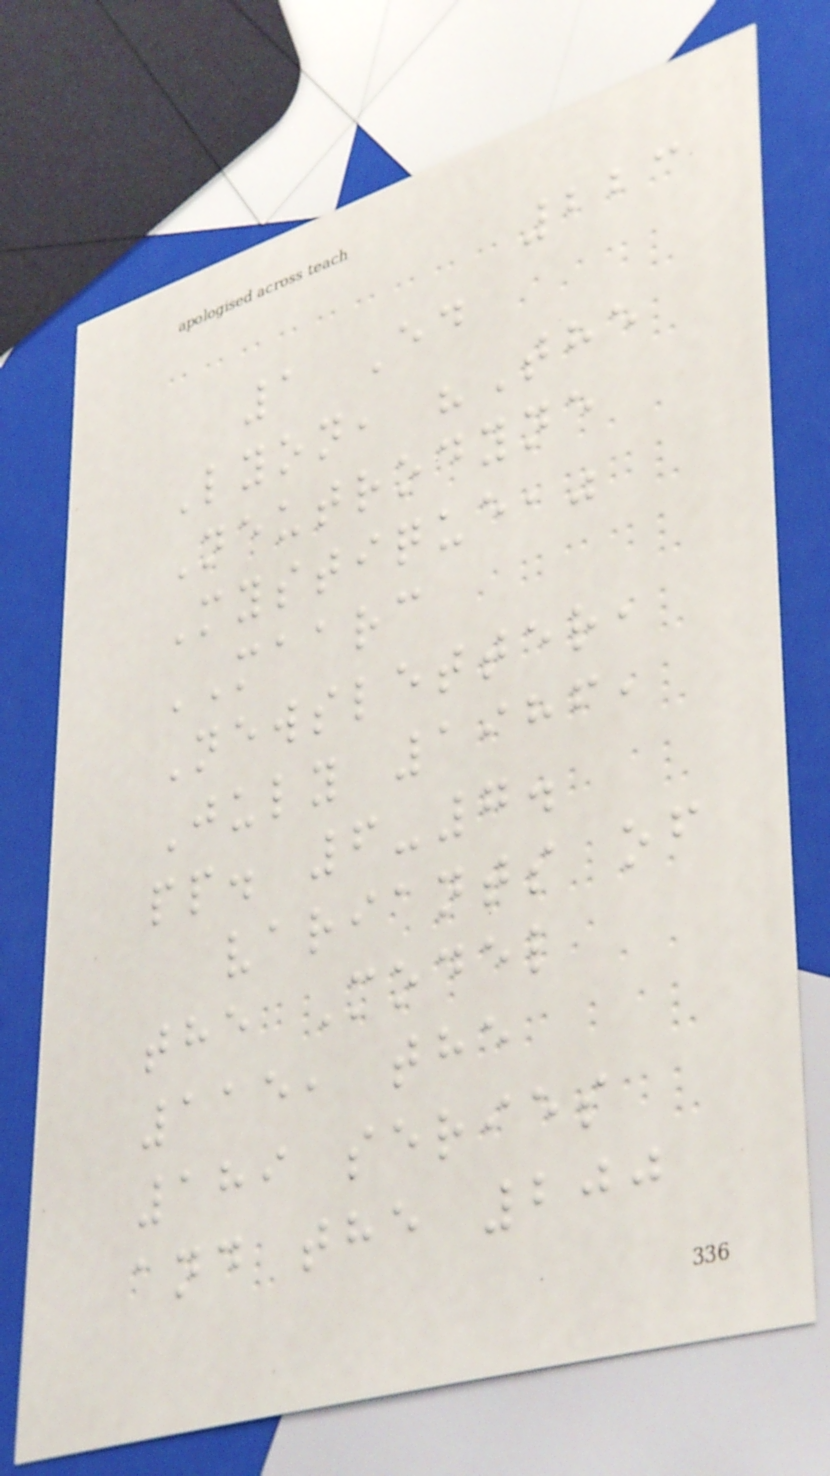223
1 Ed
Lyon, "The
Neutrodyne
Mystique,"
MAARC
Newsletter,
July 1986,
pp. 6-7.
variants of
the Model
115, the
189 series
and the 200
